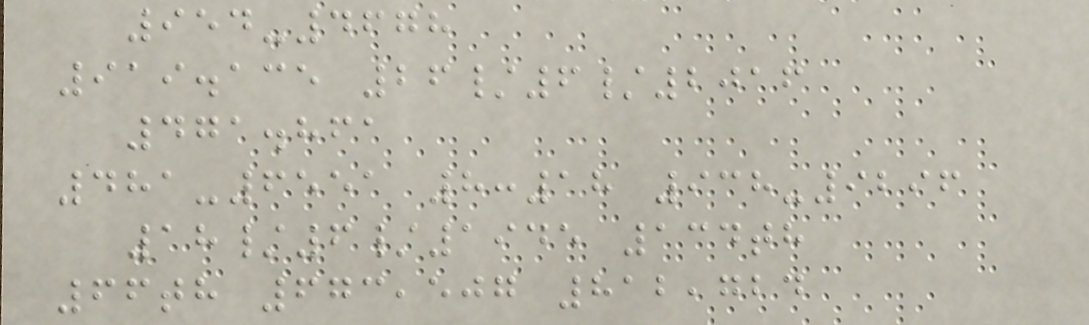954-4678
919.135 26/6/2016
471.861
481-6551 8:18 938-9296
18/6/1945 134th
66th 673,507 812,724
